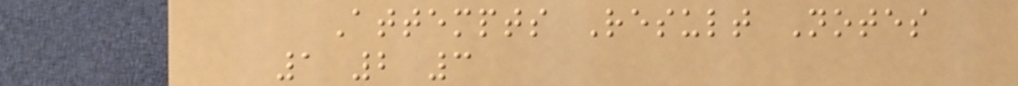Attempts Result Notes
1 2 3
